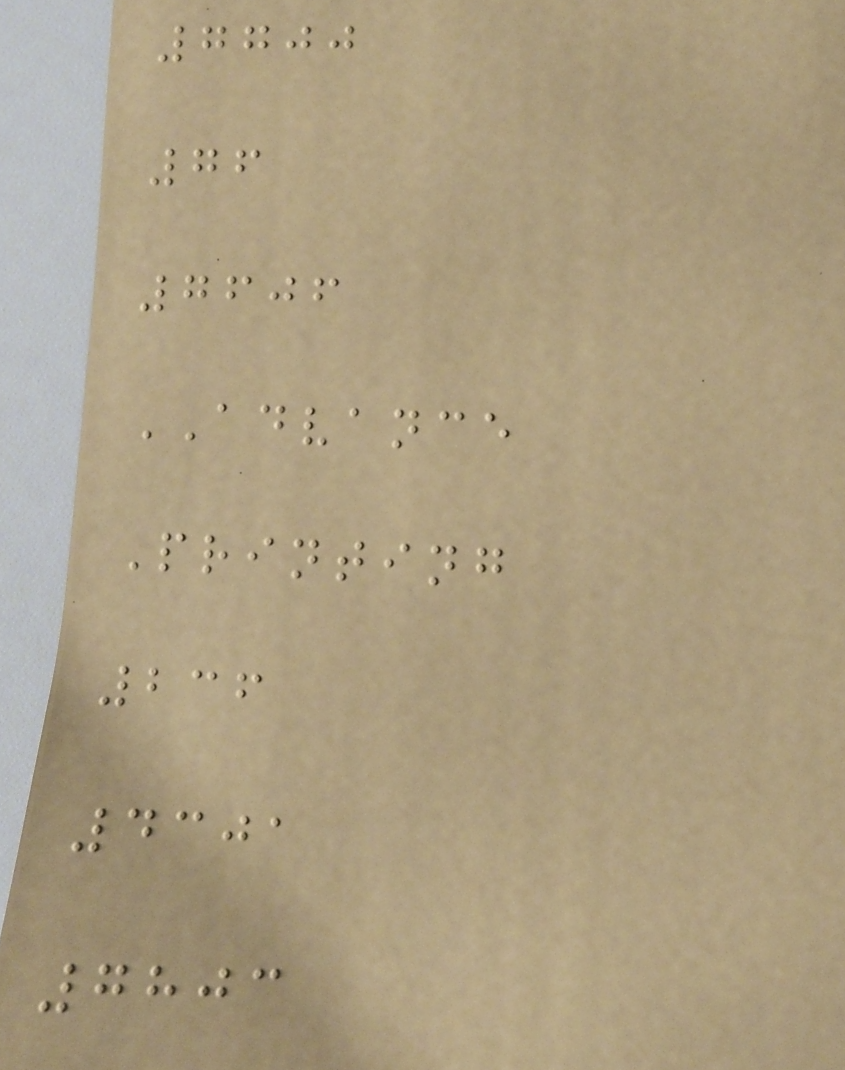7700
76
7606
ADVANCE
Printing
236
4301
7803
